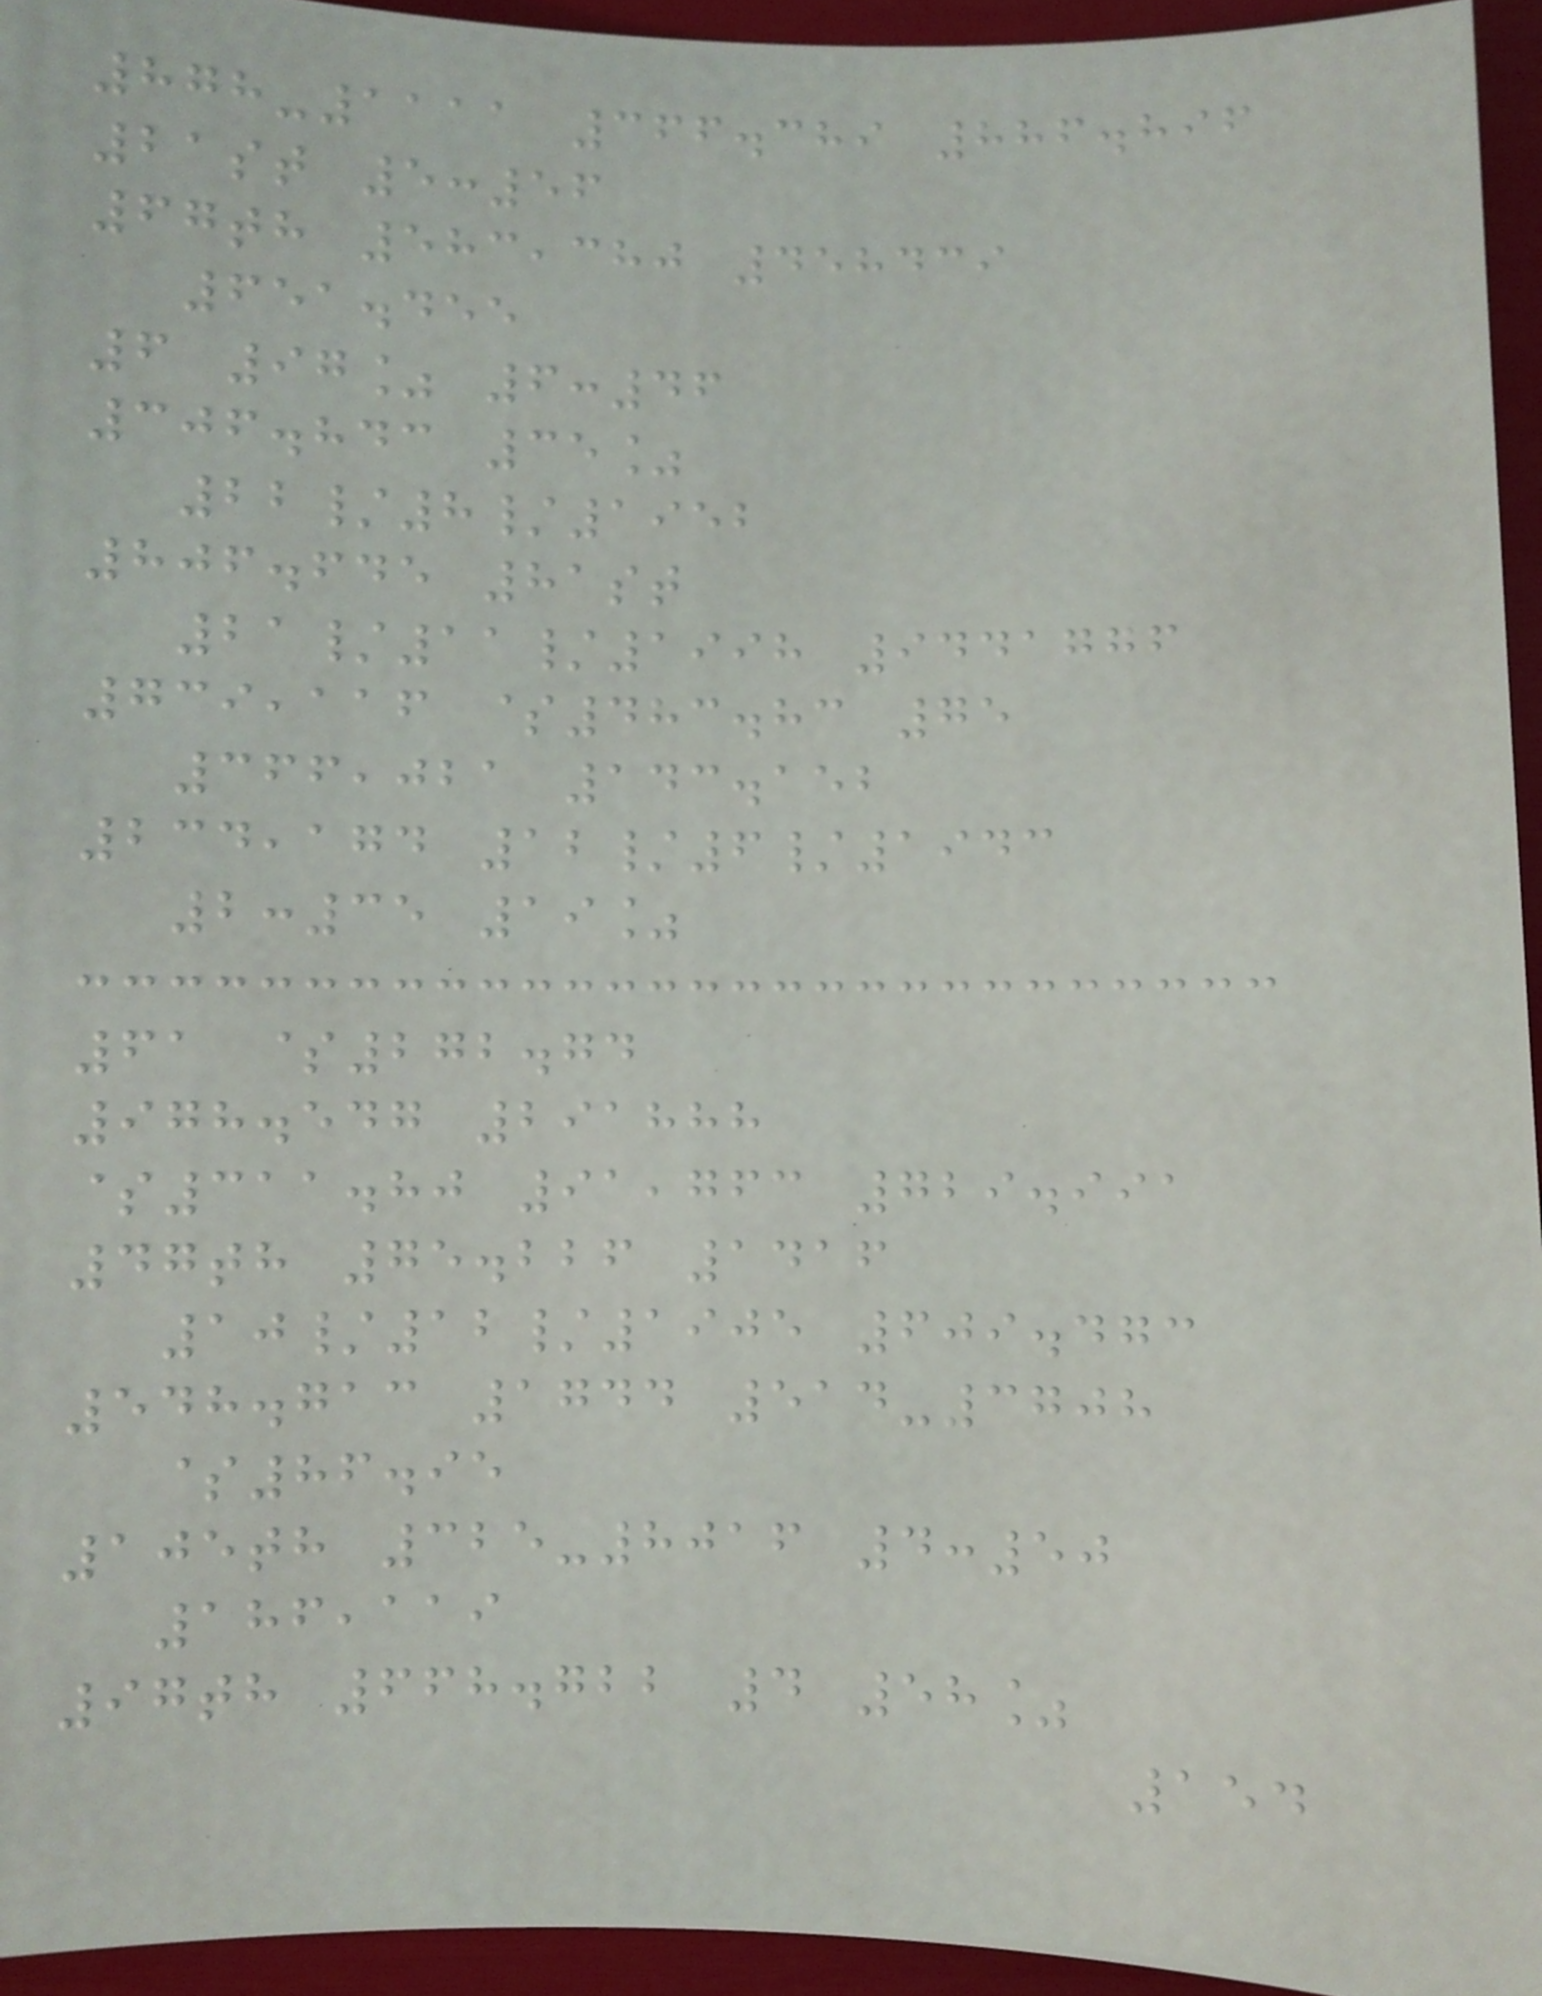878-1111 366.389 886.896
21st 5:56
67th 583,380 458439
651.455
6 97% 6:46
306.843 35%
22/8/1952
806.645 81st
21/11/1998 9441776
739,116 $483.83 75
366,021 143.152
234,174 12/6/1943
2:35 19%
61 $272.74
978.547 291888
$311.80 91,763 729.991
47th 75.226 1416
10/12/1905 609.473
548.713 1744 514-3708
$86.95
105th 325-8016 4:50
186,119
97th 668.722 4 58%
154
